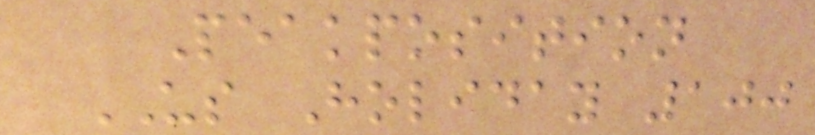Peakposition
US Holiday 100
